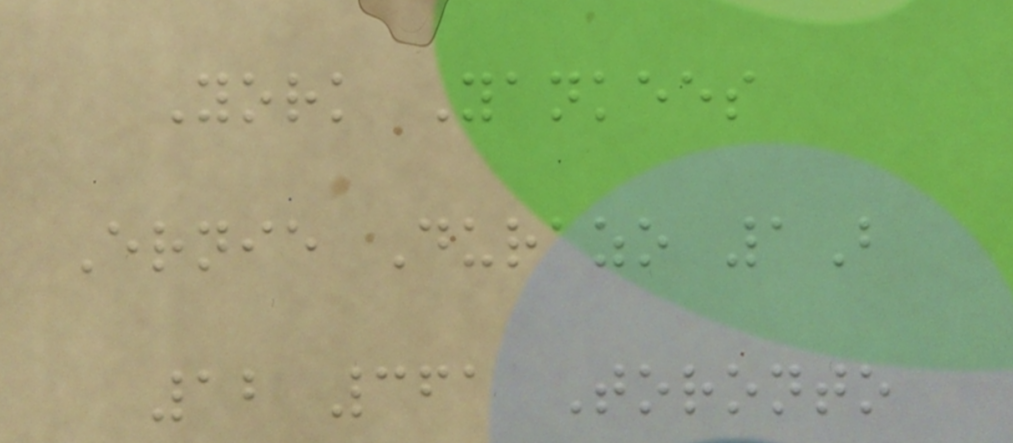York Yankees
Ernie Durazo 1B
12 361 Toronto
